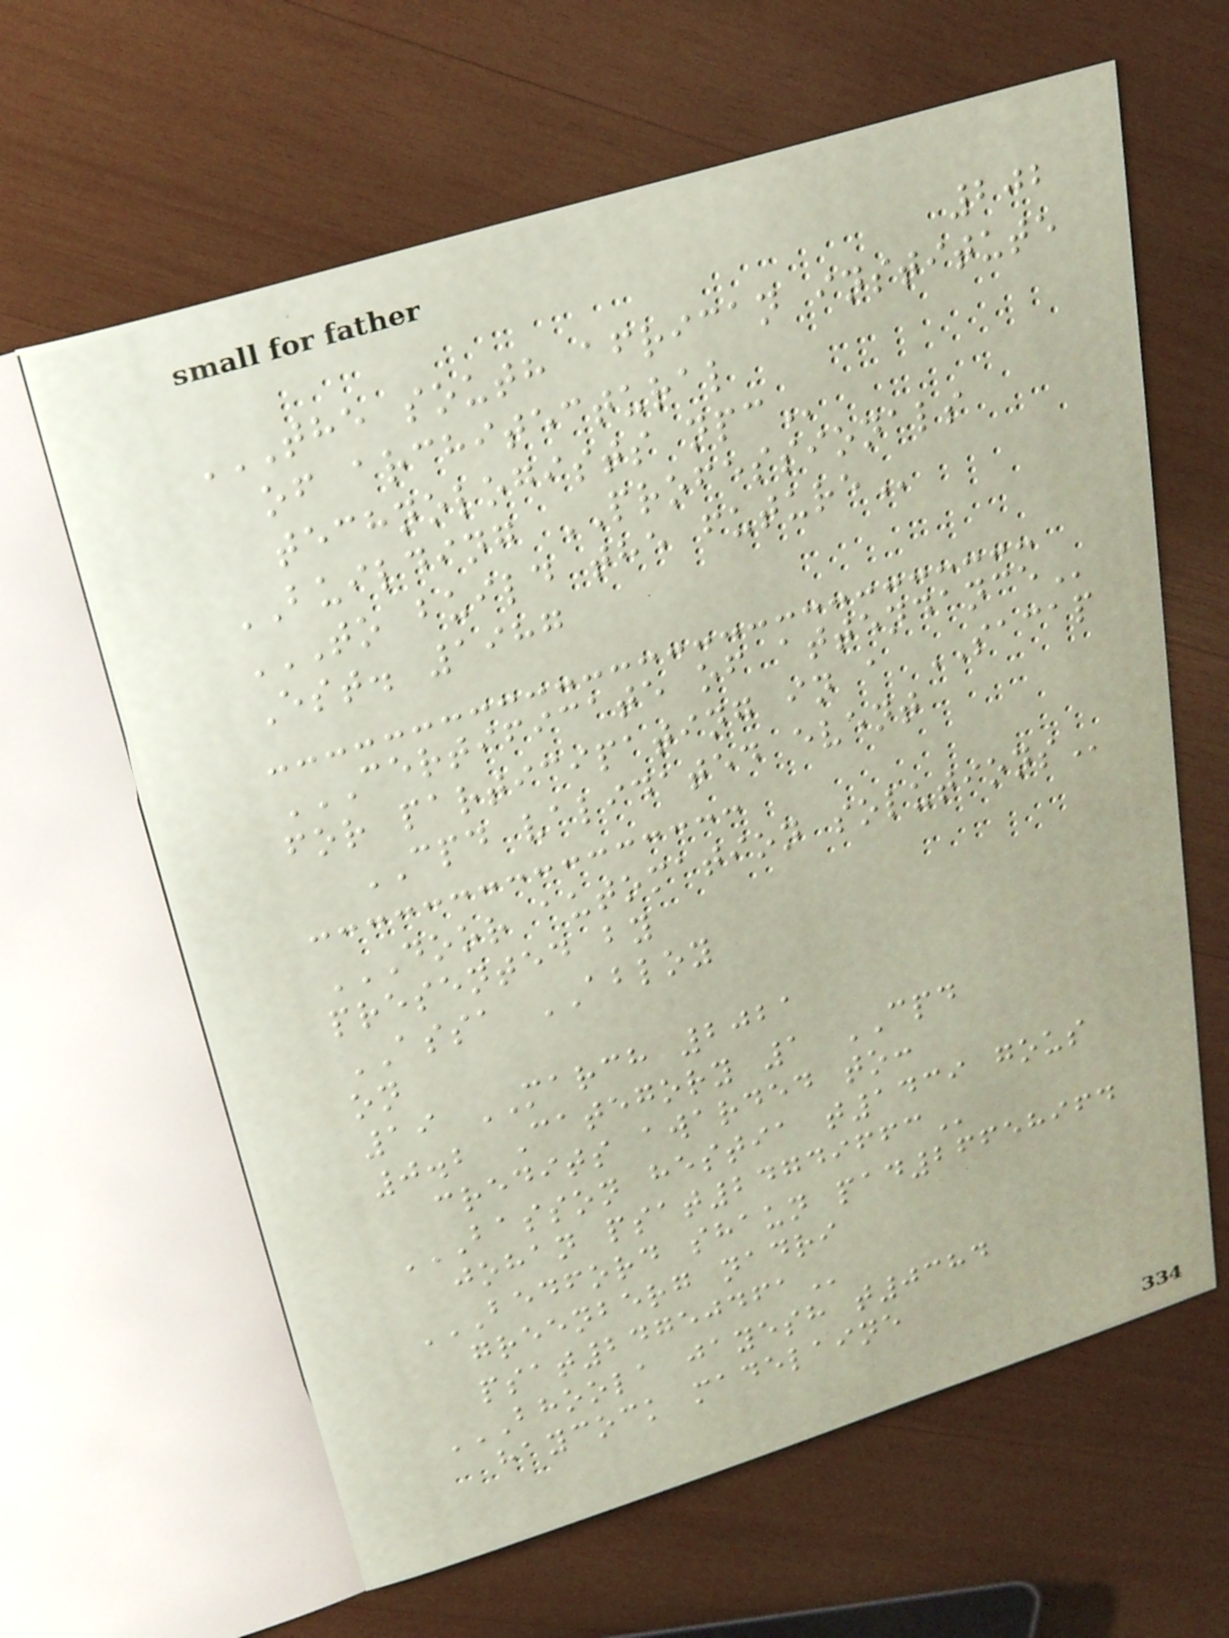202
THE SOUTH AFRICAN INSTITUTE
OF ARCHITECTURAL
TECHNOLOGISTS NPC
BUILDING PROFESSIONALS
TO BUILD THE FUTURE
Est. 1987
CERTIFICATE OF ATTENDANCE
for participating in a SACAP
CPD validated event
DOOR AUTOMATION SOLUTIONS
presented by
ASSA ABLOY
on
19 MARCH 2021
0.2 Category 1 CPD
credits awarded to:
BASSON HESTIA T1439 GOUS
JOHAN PSAT24749663
BEDFORD SHAUN PAD26658964
GREENBERG NADRI
PSAT24750461
BHOOLA JAYESH T0384
HAYCOCK MADELAINE
